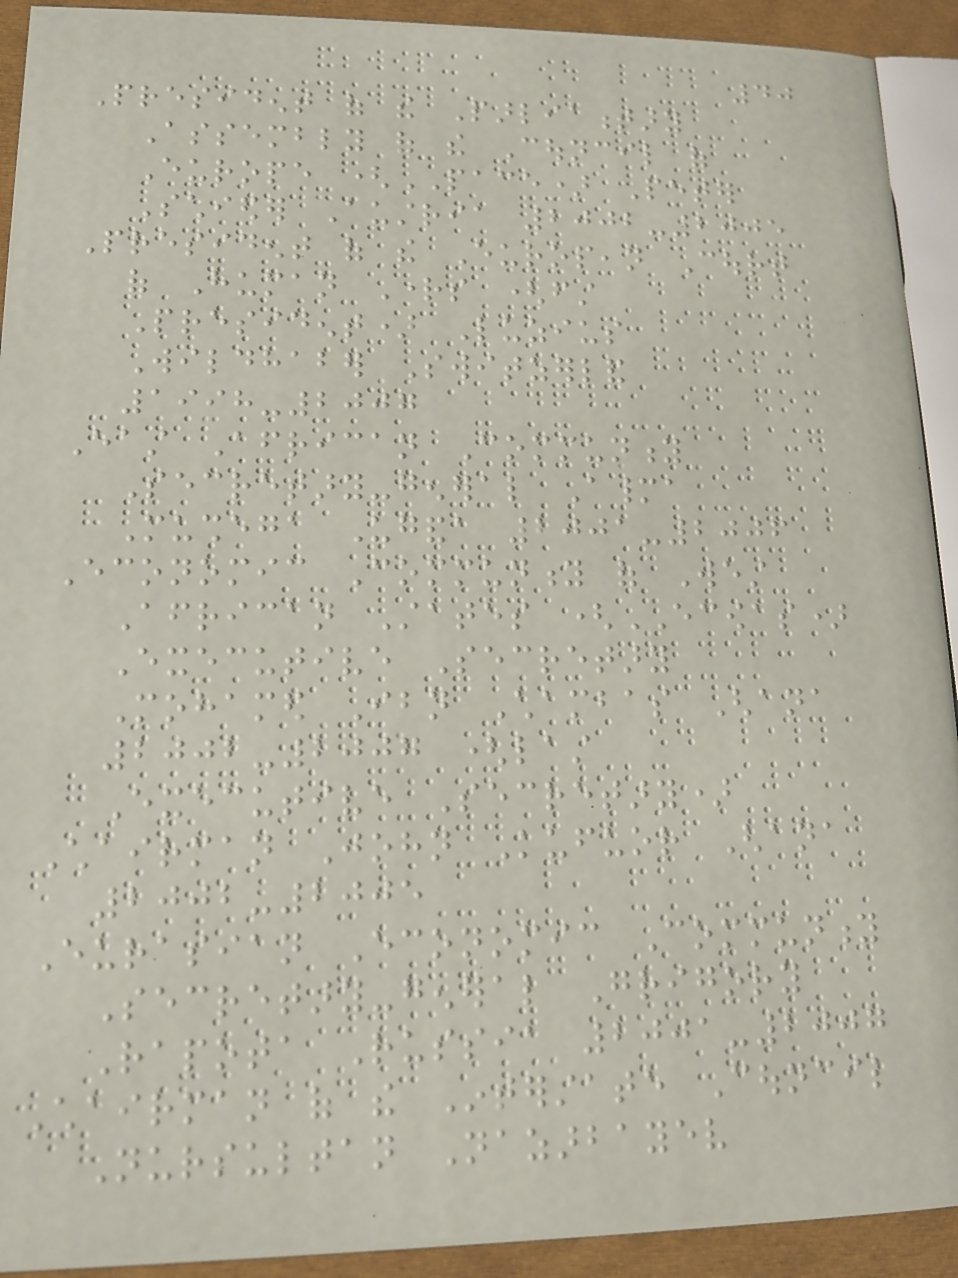40
President of the Parliamentary
Assembly of the Council of
Europe (PACE) Peter
Schieder Austria 2002-2005
President of the European Court
of Human Rights (first
President) Luzius
Wildhaber Switzerland
1998-2007
East African Community
Secretary-general Amanya
Mushega Uganda 2001-2006
Economic Community of West
African States (ECOWAS)
Executive Secretary
Mohamed Ibn Chambas Ghana
2002-2007 (last
Executive Secretary)
Chairman John Kufuor Ghana
2002-2005
Eurasian Economic Community
Secretary-general Grigory
Rapota Russia 2001-2007
Chairman of the Interstate Council
Nursultan Nazarbayev
